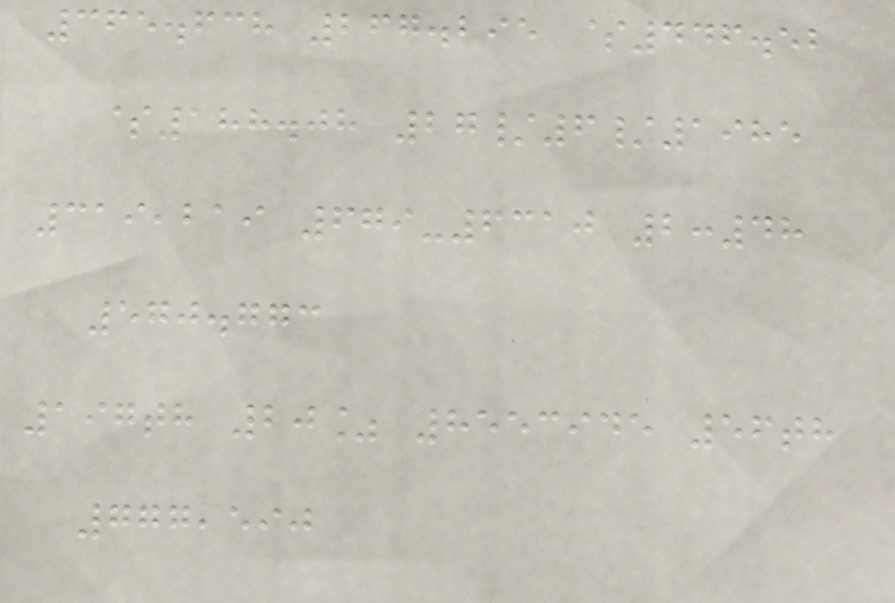365.638 267.295 $446.52
$188.08 27/6/1985
319,219 679-6310 2:48
570.773
197th 20% 8553945 56th
777,590
